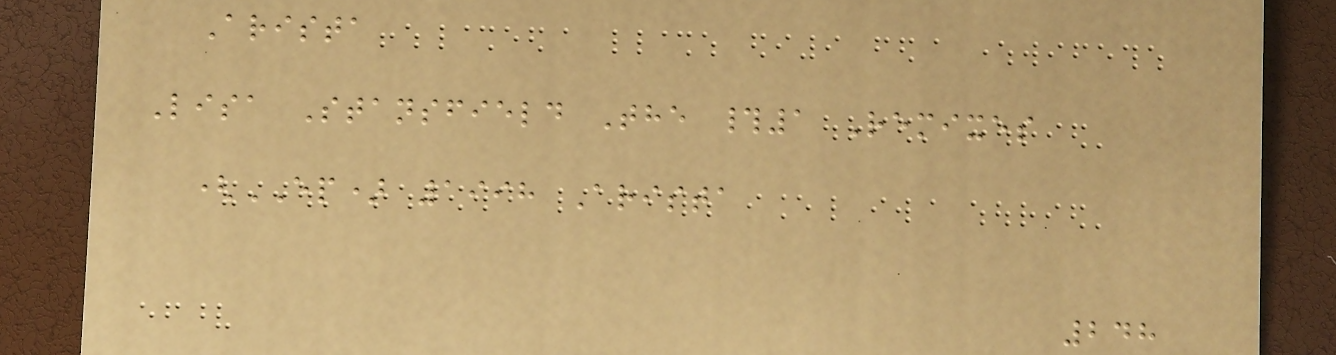Arista
Lisa Stansfield The #1 Remixes
(EP) 1998 Arista
248
